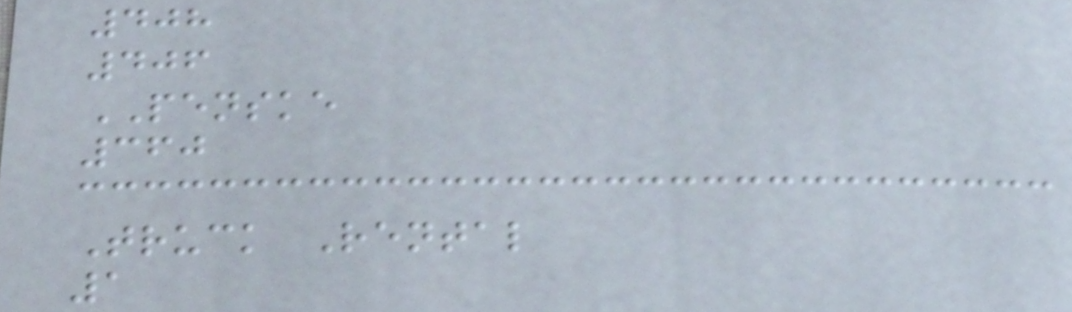408
406
PENSKE
360
Truck Rental
1
